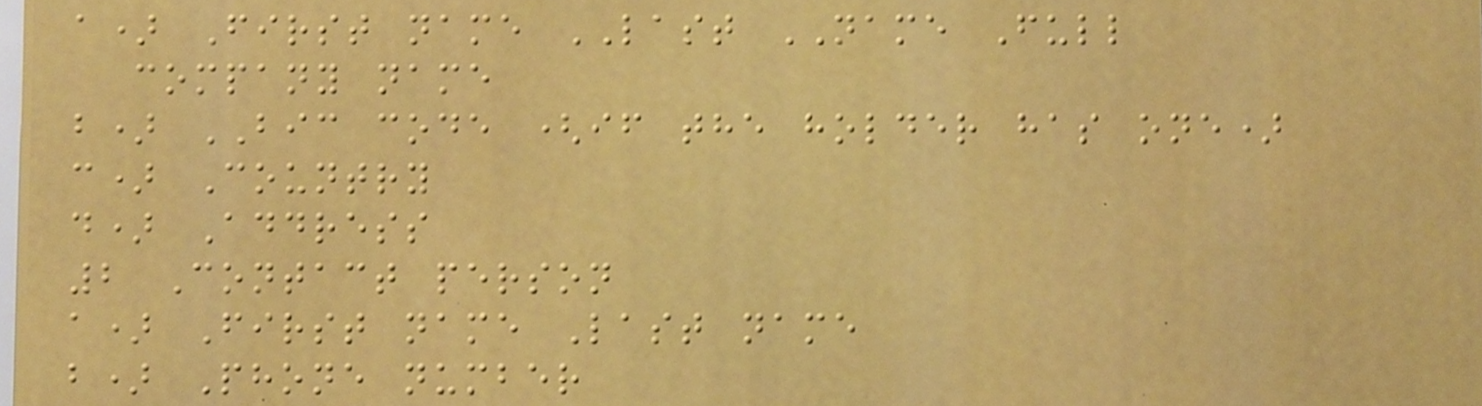a) First name LAST NAME Full
company name
b) BIC code (if the holder has one)
c) Country
d) Address
2 Contact person
a) First name Last name
b) Phone number
